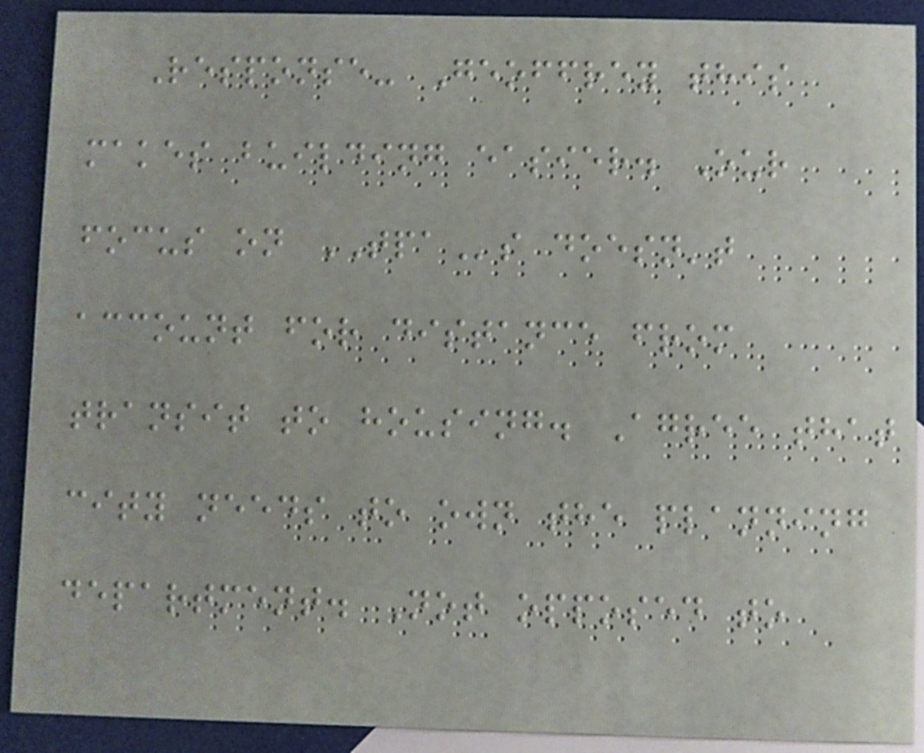Response- Geoffrey this
makes building easier. Our
focus on TPAs doesn't
account for distance from
transit to housing. Agree that
city needs to own the planning
department. Not opposed to
